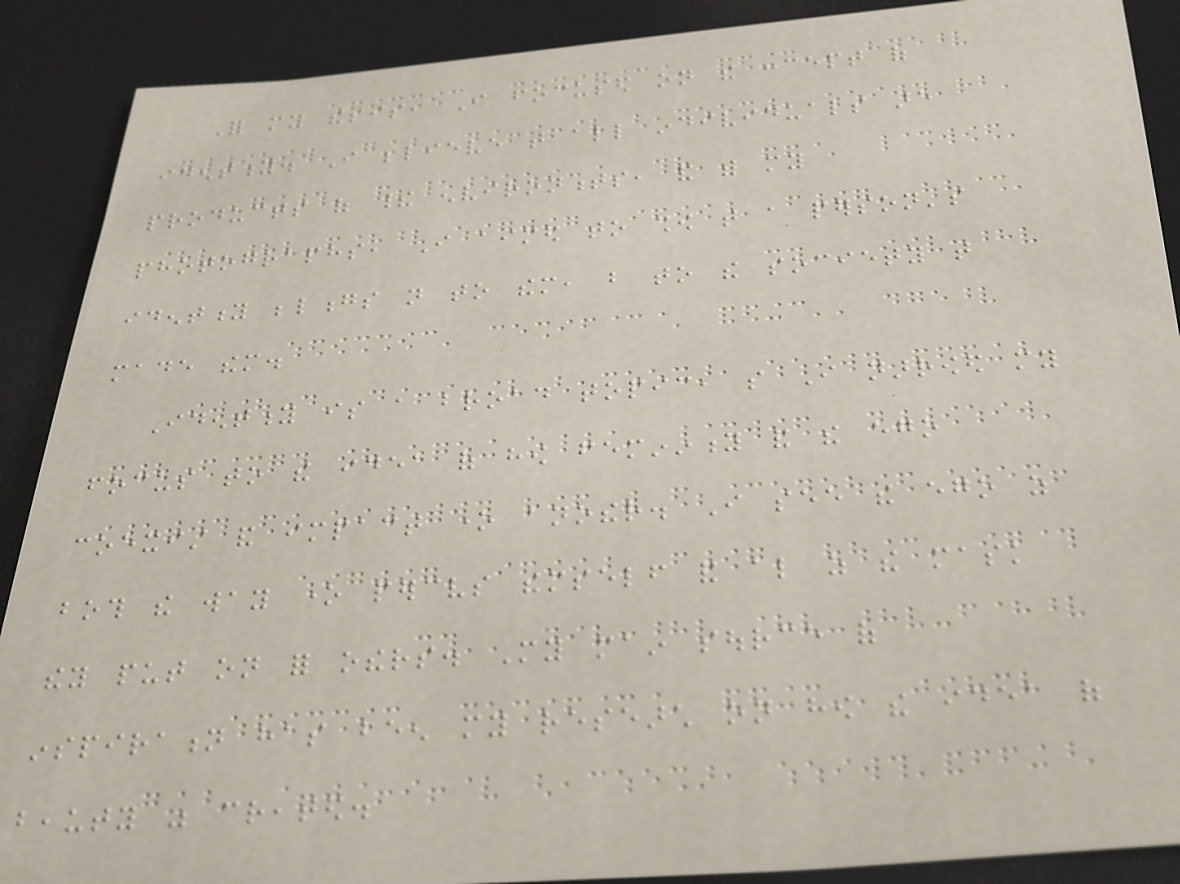For my thesis, I focused on the concept of
identity. I believe that all individuals are
products of their environments, and with my
photographs, I aimed to show that a person's
identity belongs not to them, but to the society that
made them.
Identity is a broad topic, so I narrowed my
focus to the idea of how femininity and the ego
coexist and impact one another. I see the ego as
both the way one perceives themself and also as the mask
they put on for others. My main source of
inspiration has been my research on how the idea of
beauty was created.
